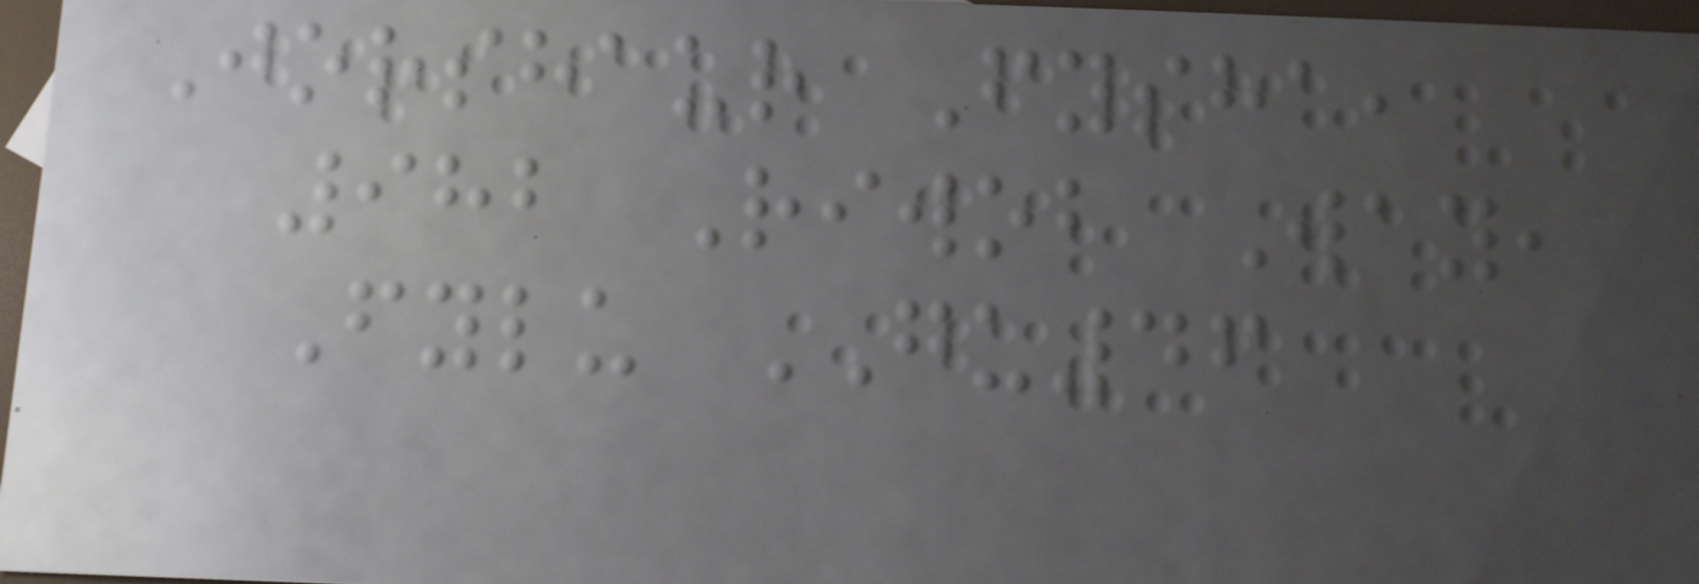Jorshaur Fysha,
982 Riwob Way,
Fylu GU46
